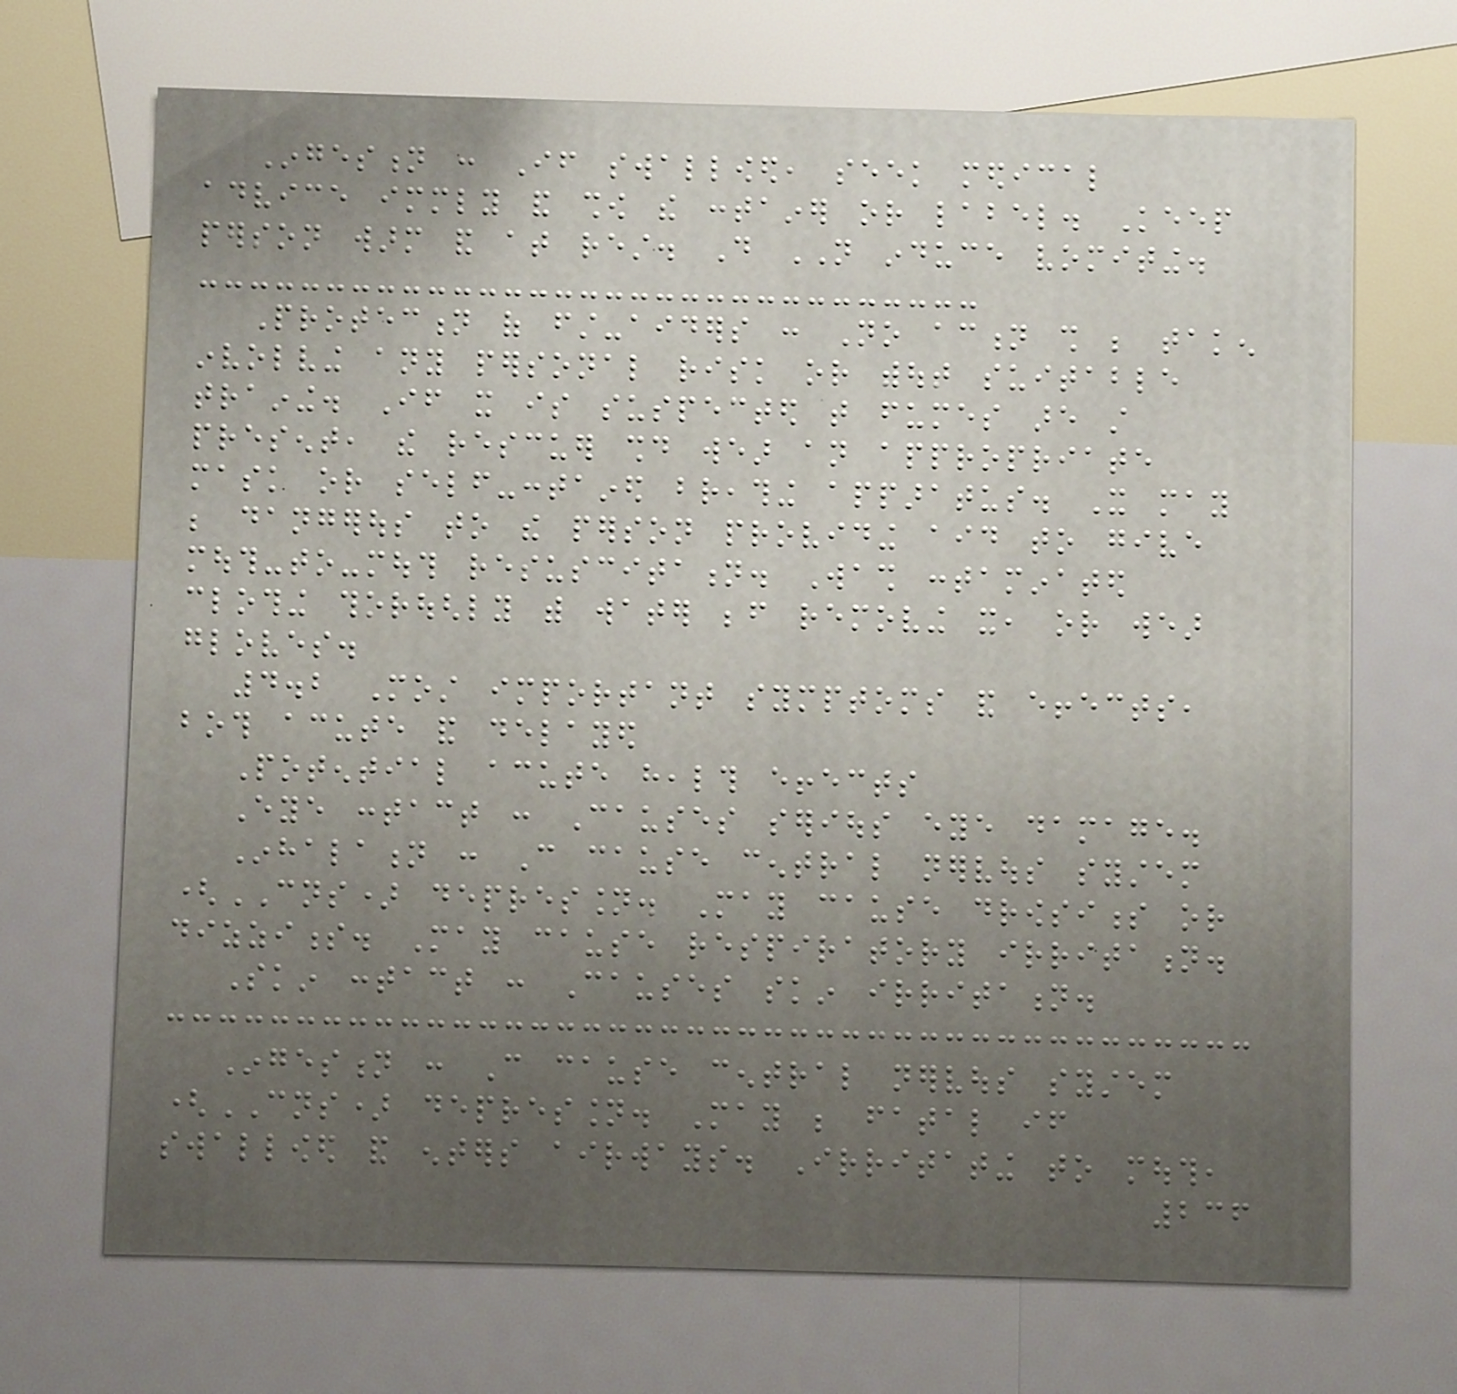Ingestion : If swallowed, seek medical
advice immediately and show the container or label. Keep
person warm and at rest. Do NOT induce vomiting.
Protection of first-aiders : No action shall be taken
involving any personal risk or without suitable
training. If it is suspected that fumes are still
present, the rescuer should wear an appropriate
mask or self-contained breathing apparatus. It may
be dangerous to the person providing aid to give
mouth-to-mouth resuscitation. Wash contaminated
clothing thoroughly with water before removing it, or wear
gloves.
4.2 Most important symptoms and effects,
both acute and delayed
Potential acute health effects
Eye contact : Causes serious eye damage.
Inhalation : Can cause central nervous system
(CNS) depression. May cause drowsiness or
dizziness. May cause respiratory irritation.
Skin contact : Causes skin irritation.
Ingestion : Can cause central nervous system
(CNS) depression. May be fatal if
swallowed and enters airways. Irritating to mouth,
236
